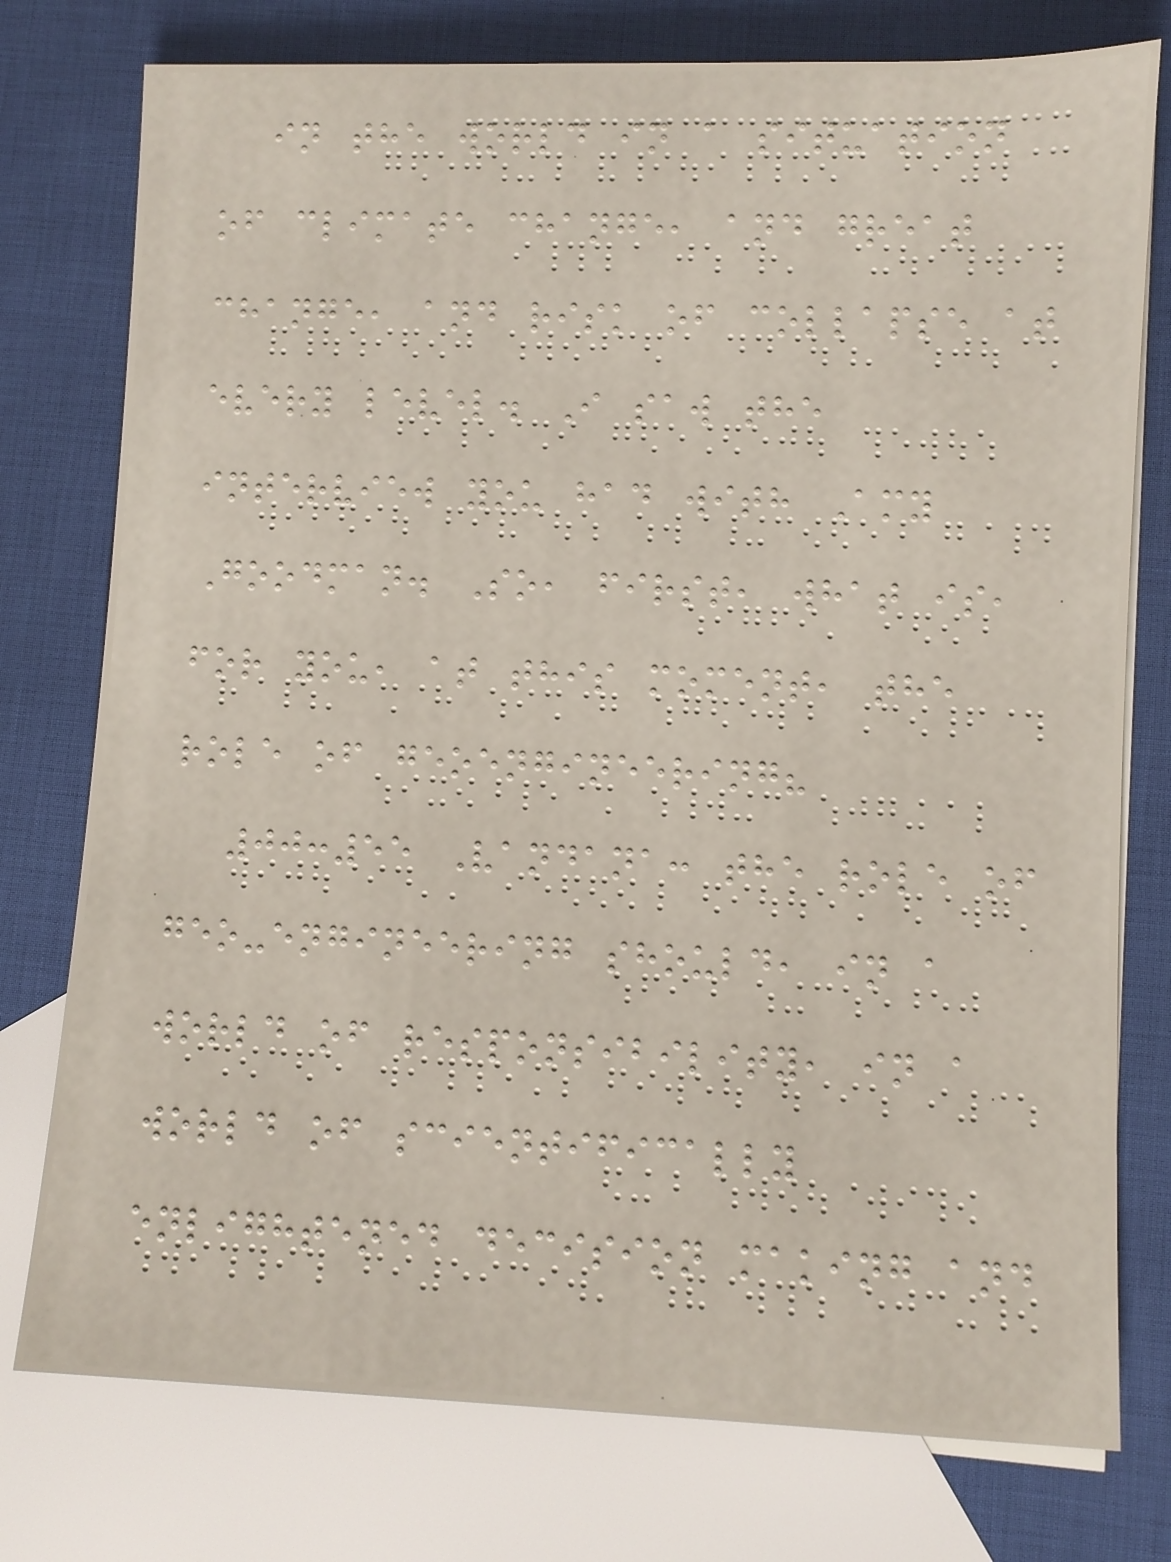in the world in a situation
of climate change, and great
change, and risk of collapse at
every level. I saw the
interview you had with Amy
Goodman. So, first, what is,
for you, at this moment, the
role of geoengineering?
00:55 Vandana: the role of
geo-engineering should, in a
world of responsibility, in a
world of scientifically
enlightened decision making and
